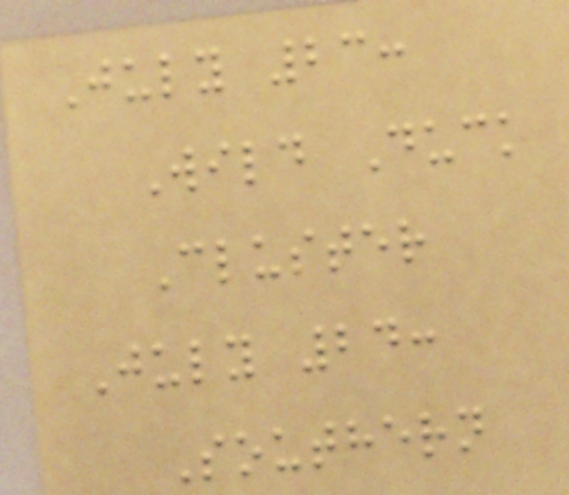July 23:
Wild Duck
Cluster
July 24:
Southern
